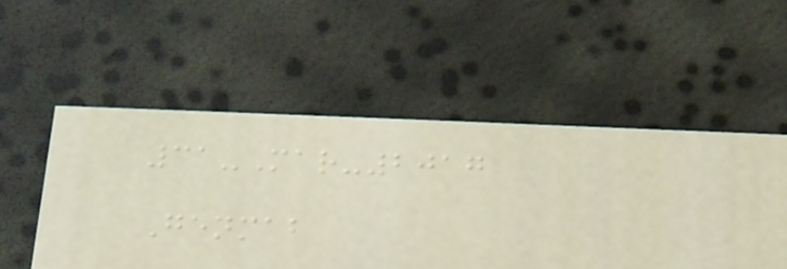31-Mar-2017
Genmab
